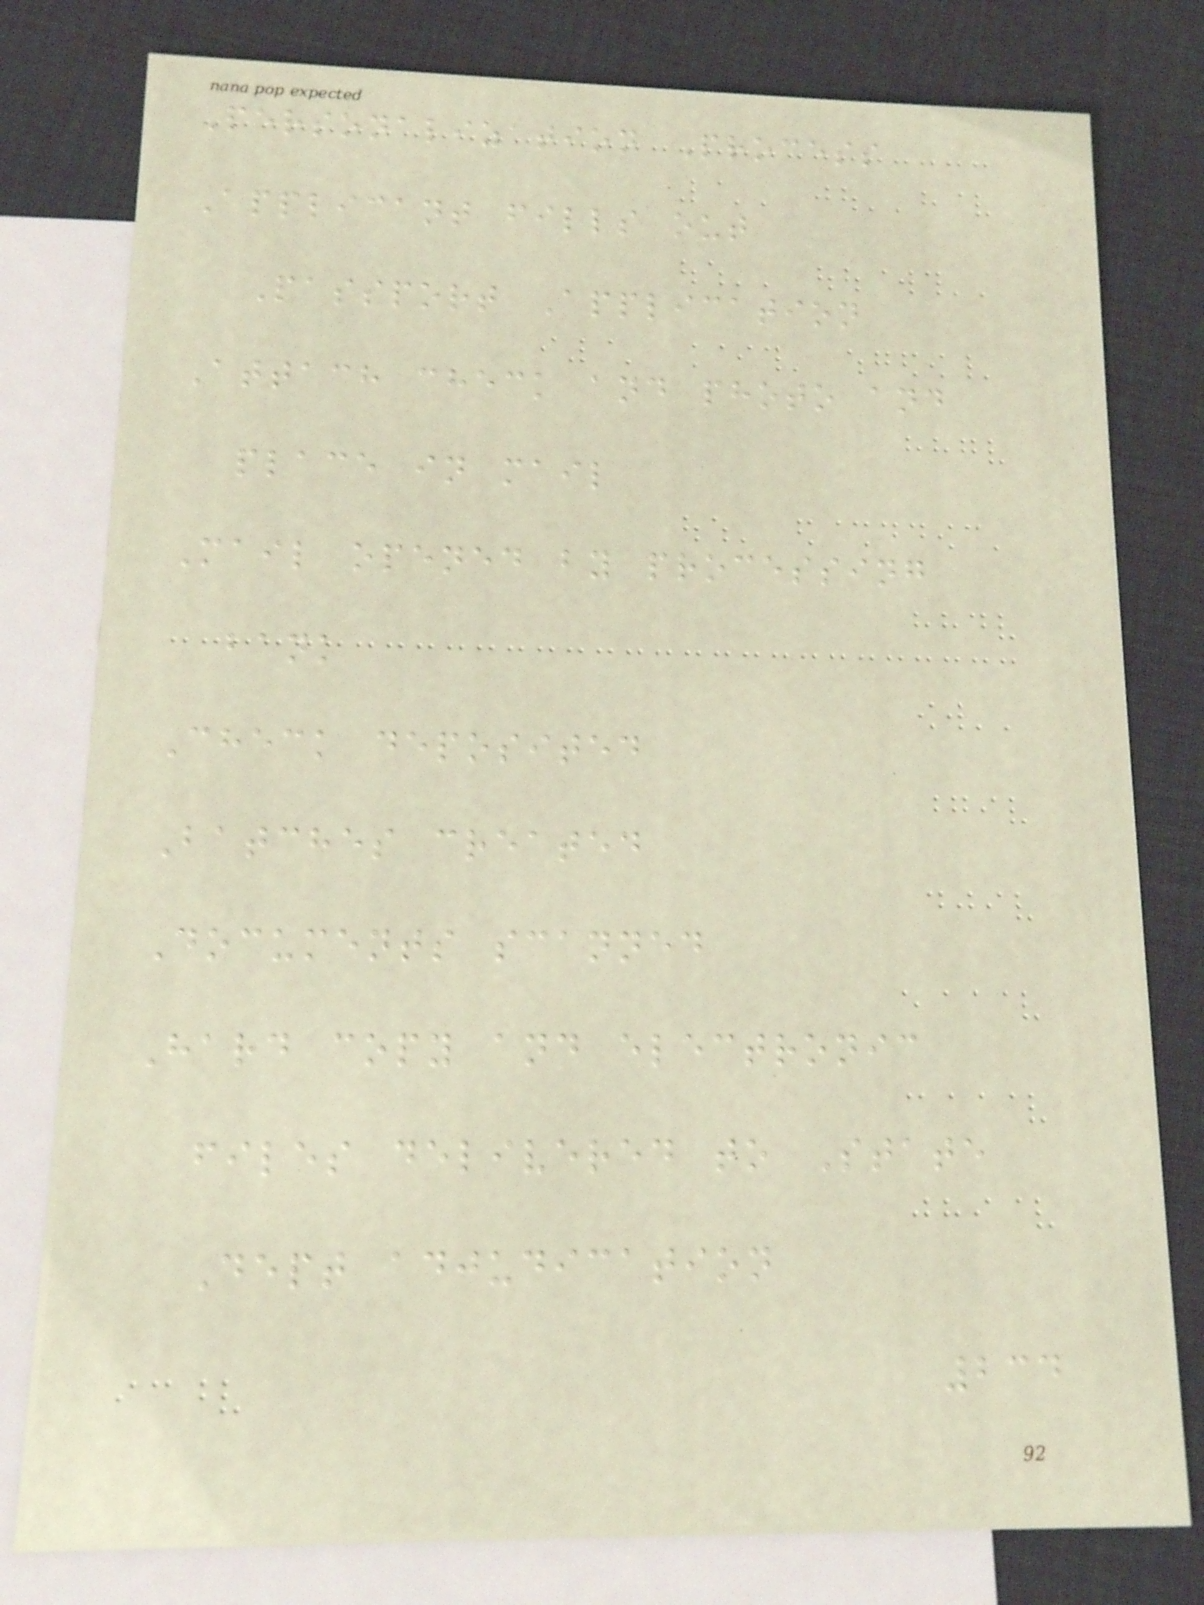Personalization Process
Applicant fills out
Passport Application
Attach check and photo and
place in mail
Mail opened by processing
bank
Check deposited
Batches created
Documents scanned
Hard copy and electronic
files delivered to State
Dept adjudication
234
